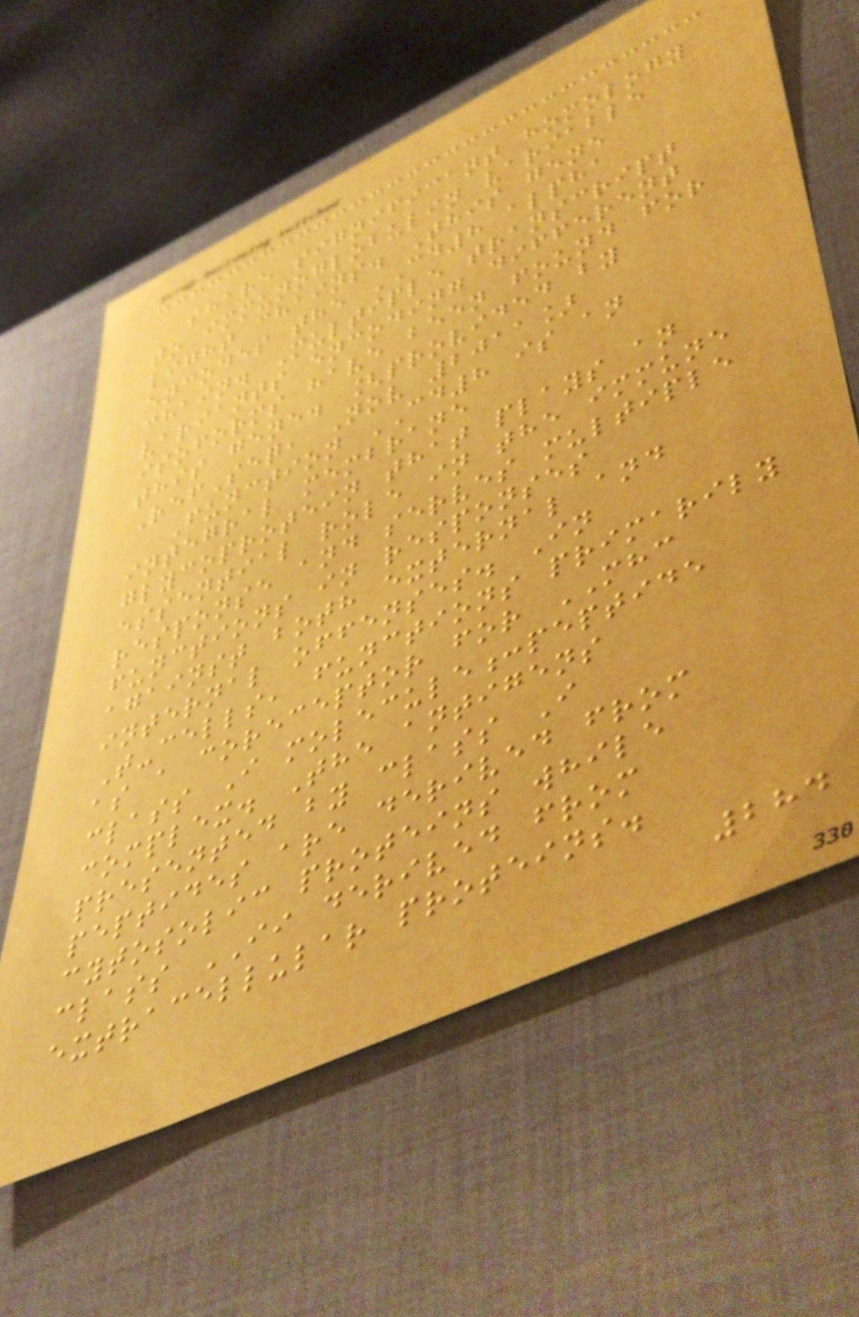share significant homology
to immunoglobulin variable
light chains. This gene
encodes the CD8 alpha
chain. Multiple transcript
variants encoding different
isoforms have been found for
this gene. [provided by
RefSeq, Nov 2011]
Function CD8 is an
integral membrane
glycoprotein that plays an
essential role in the immune
response and serves multiple
functions in responses
against both external and
internal offenses. In
T-cells, functions primarily
as a coreceptor for MHC
class I molecule:peptide
complex. The antigens
presented by class I
peptides are derived from
cytosolic proteins while
class II derived from
extracellular proteins.
284
